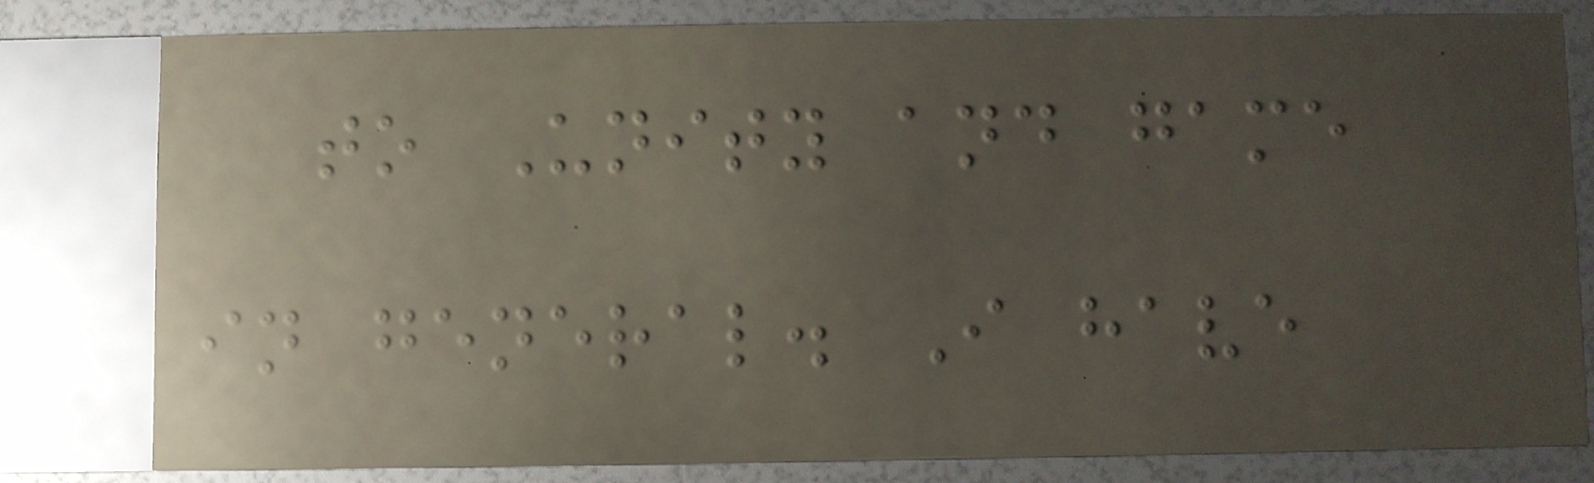to Unity and game
in general. I have
